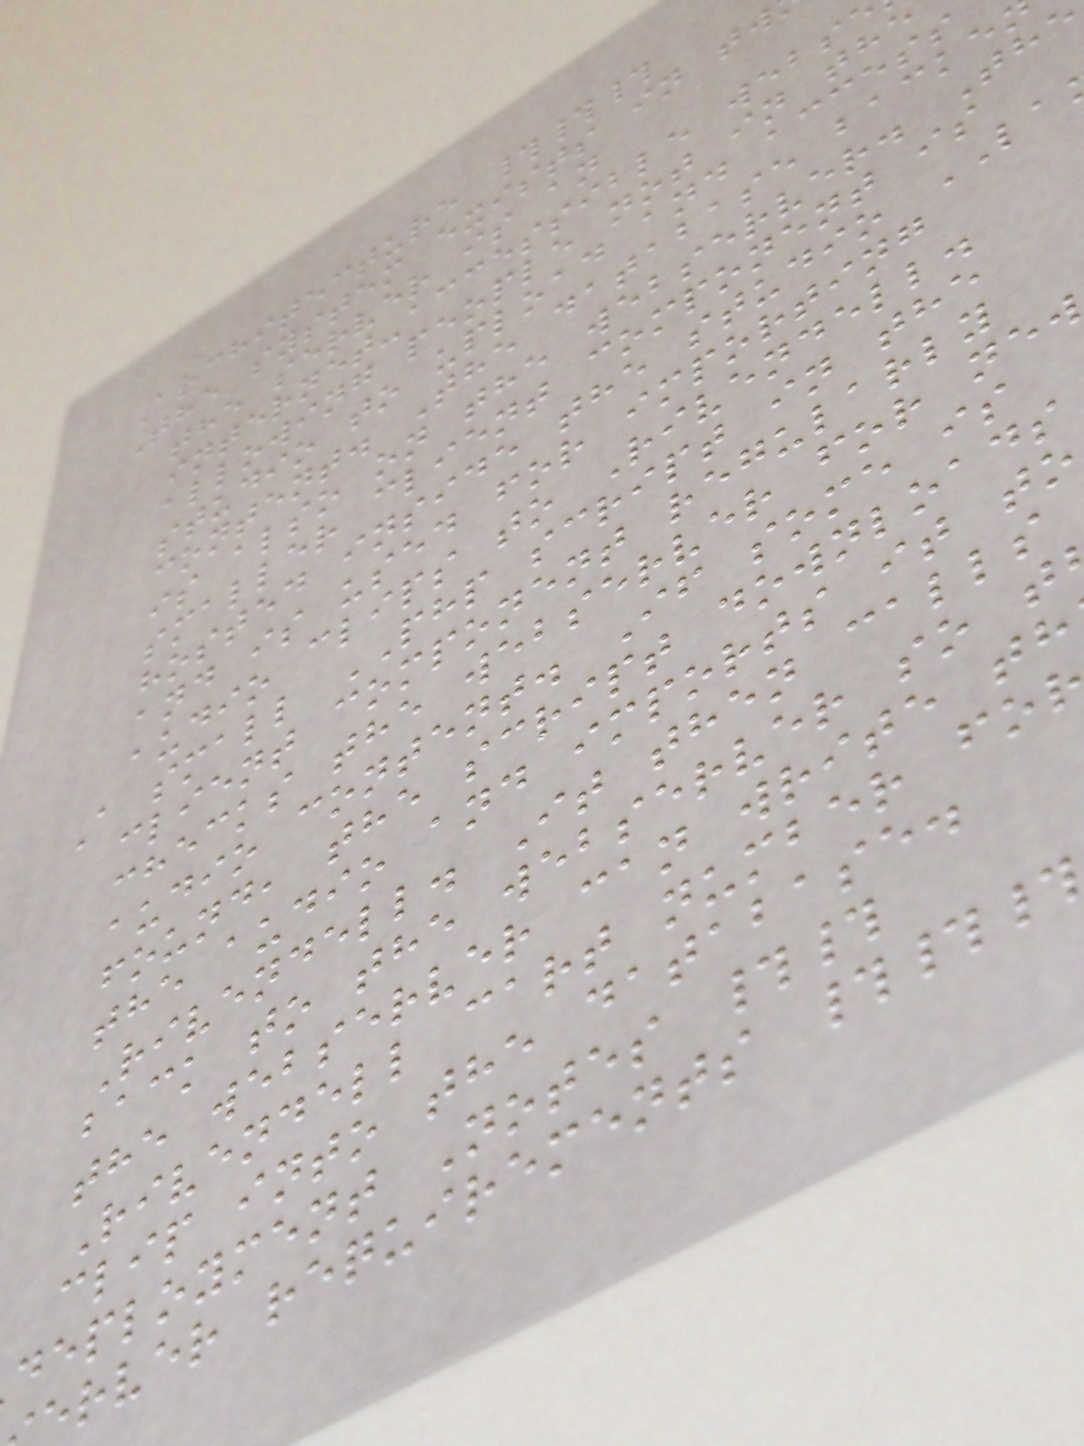Architecture ###
The system exists in tw
the server is an
internet-accessible webs
allowing people not in the
studio to upload and access
content. The database backe
is also on the webserver. The
smaller client component is
hosted inside the studio LA
and is used for importing
audio clips to Rivendell.
A small PHP script in the
client component regularly
checks the webserver for new
audio content. If some is
found, the script downloads
the audio and imports it to
Rivendell. It then calls
back to the webserver so t
the webserver can write th
Rivendell cart number fo
clip into the database.
deployment Notes ##
rver requirements ###
